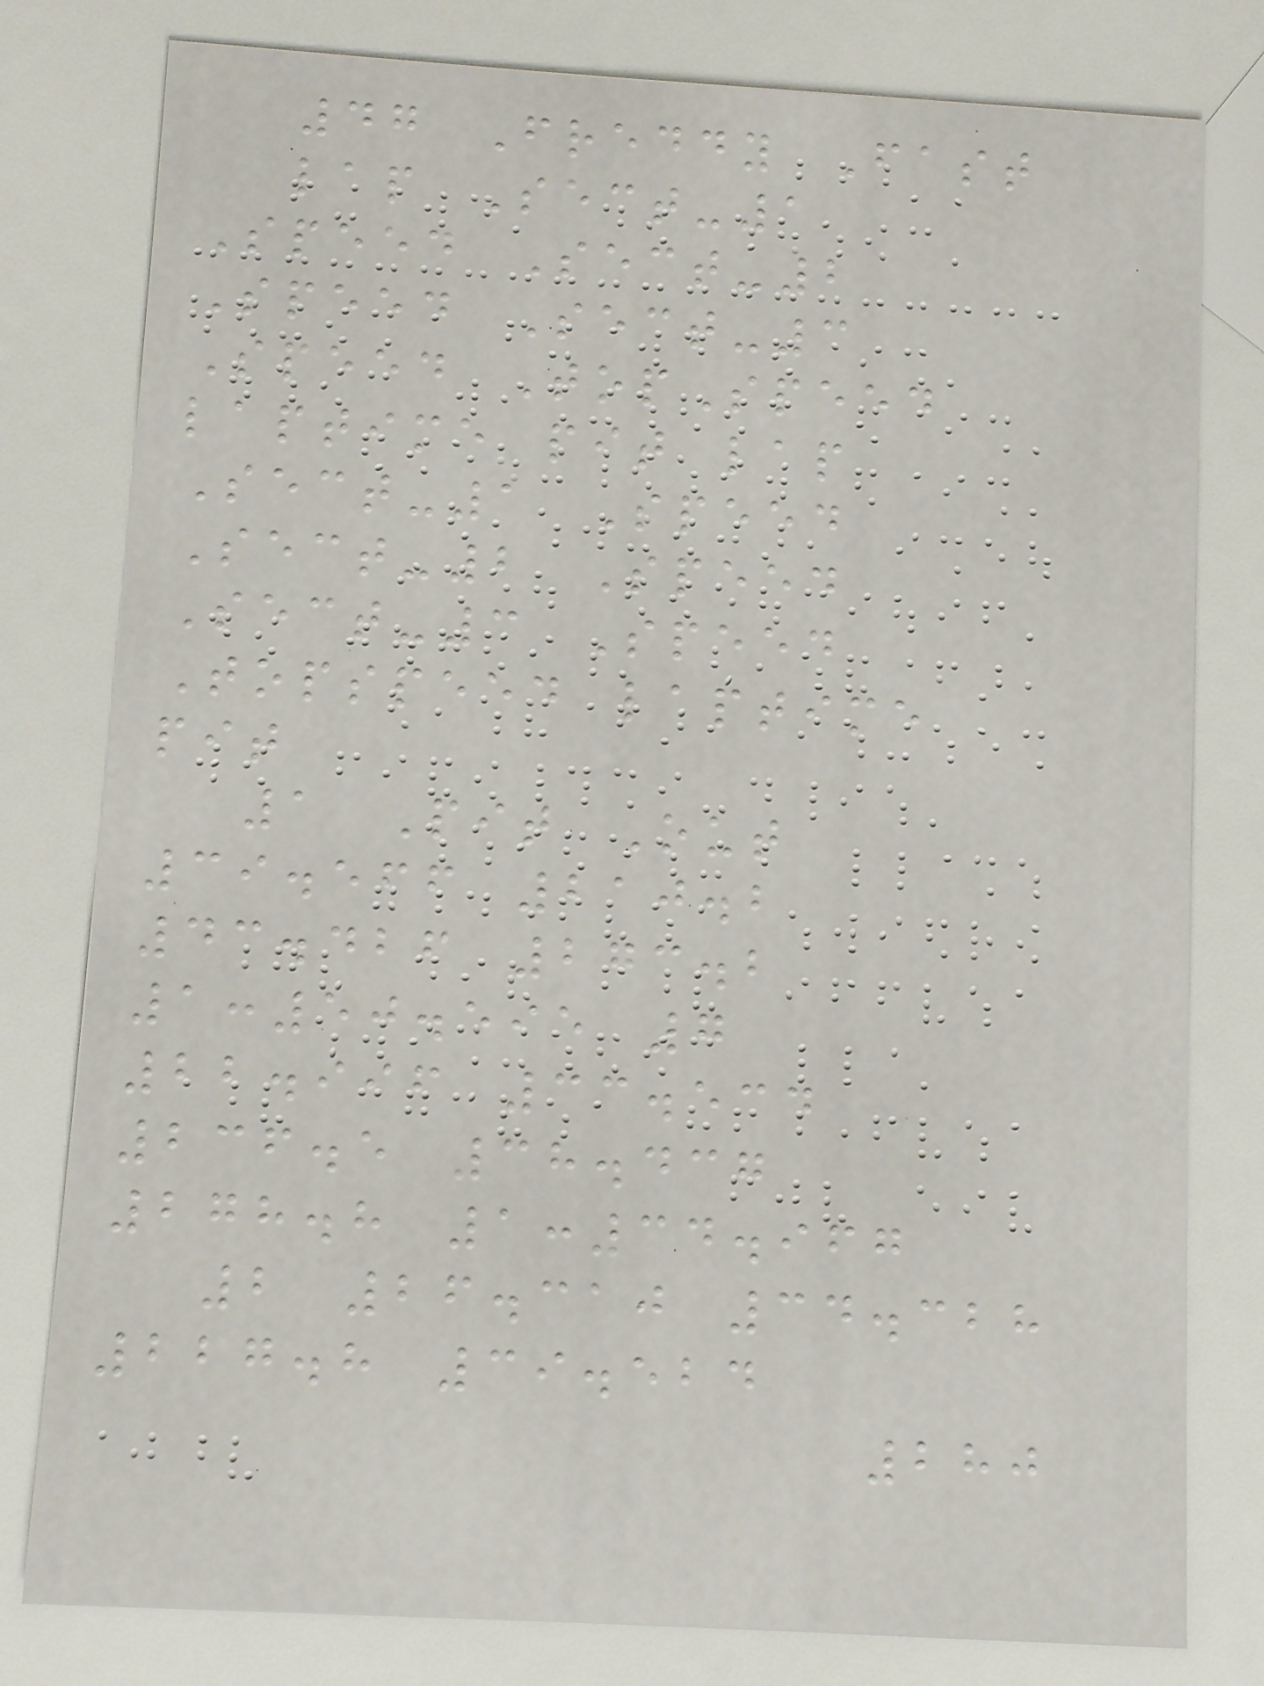47 Freddy Fast
lap Sect-1
Speed Sect-2
Speed Sect-3
Speed TopSpeed
laptime pit lap
Sect-1 Speed
Sect-2 Speed
Sect-3 Speed
Topspeed laptime
pit
1 Pit Out
39.566 210.2
43.426 273.2
1:50.595 7
22.996 33.534
236.5 38.437
278.8 1:34.967
2 26.310 34.328
227.8 39.524
280
